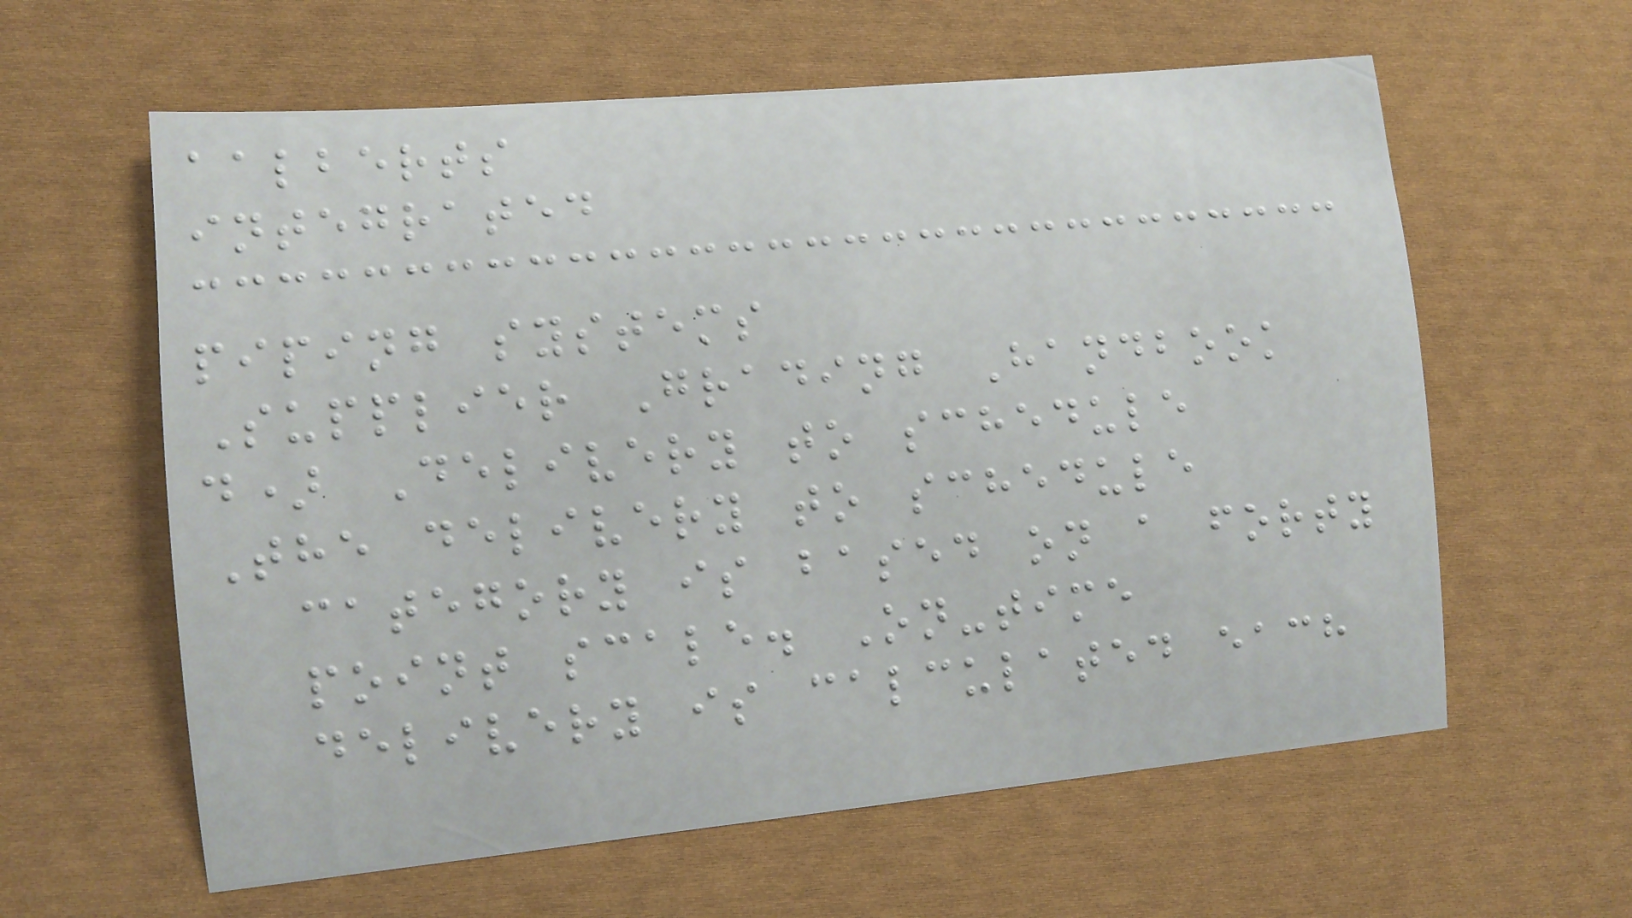aalberts
integrated
piping systems
Supplier Grading Handbook
d) Delivery to schedule
The delivery to schedule
category is based on a forty
point scale. On-time
delivery is calculated each
